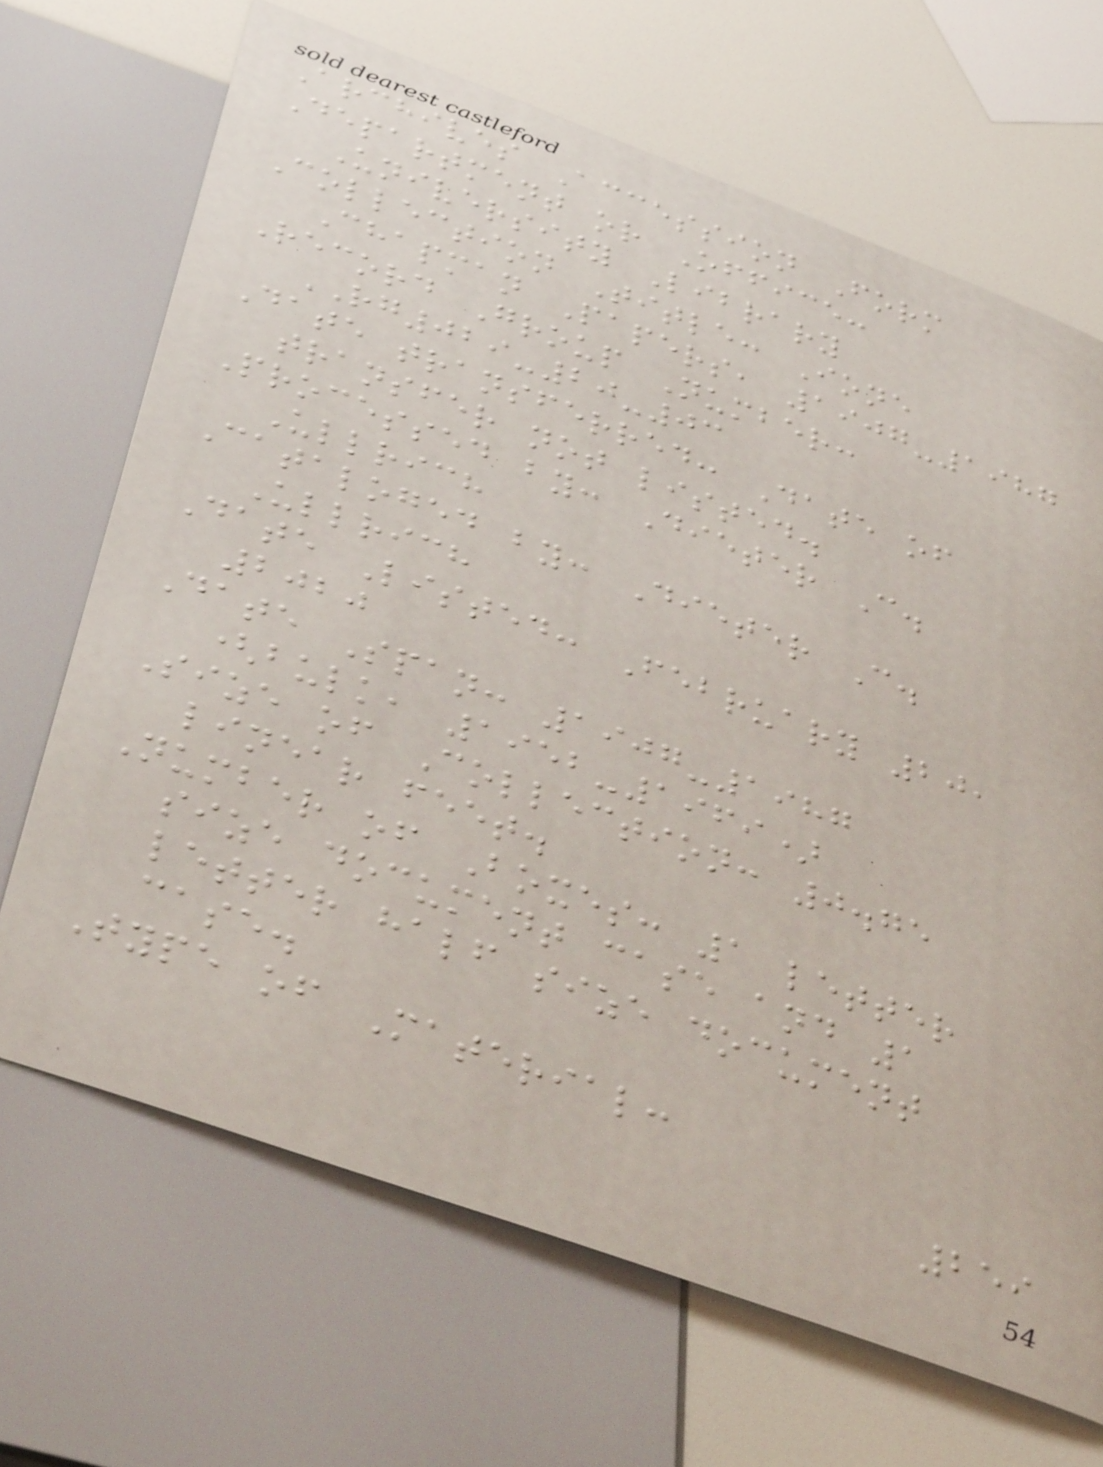Archives Accession Form
Department or Office:
University Library
Collection Title: Ione
Chapman Papers, 1907-1987
Record Group Number:
RG029-20-03
Date transferred: Date of
transfer not listed.
Processed by: Dieter C.
Ullrich
Cataloged by: Dieter C.
Ullrich
Date Listed: February 20,
2020
Date Span: 1907-1987
(bulk, 1952-1969)
Size of Collection: 0.75
linear feet.
Number of Boxes: 1 letter
size document case and 1
letter half size document
case.
Type of Material:
259
